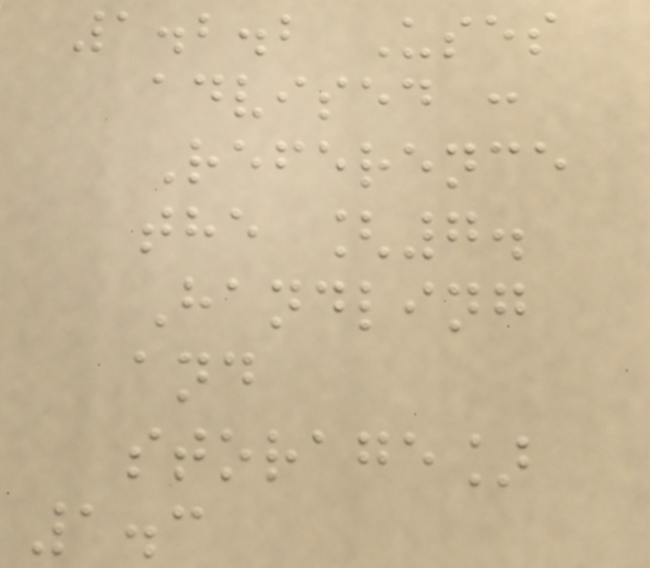1.2.2 Uses
advised :
Reference
the [7.
Handling
and
storage]
1.3
